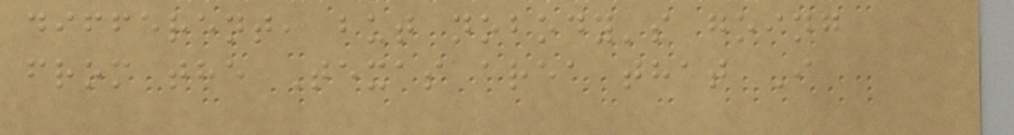different, but nobody's going
from the Texas area that I
